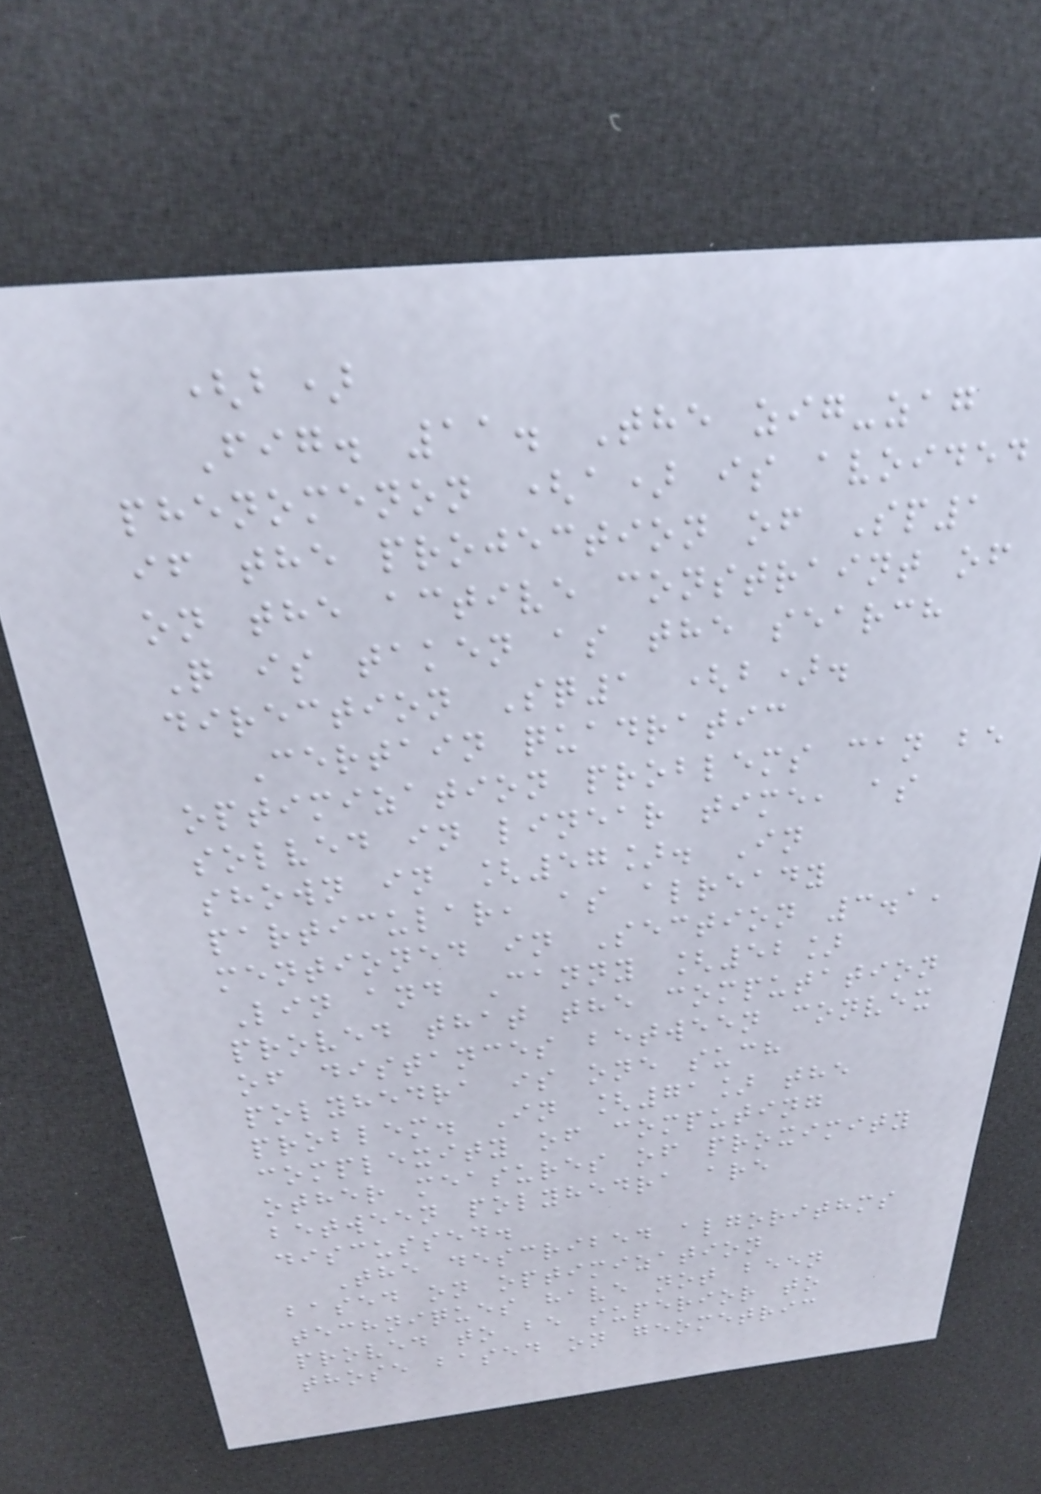(b)
Fig. 11. The zig-zag
phenomenon (a) is avoided
if the projection of Sp1
on the active constraint of
Q is taken as the search
direction Sq1 (b).
Certain quadratic
optimization problems can be
solved in linear time, as
shown in [57]. In
particular, as already
mentioned in Section 3.1,
Lin and Canny [52]
proved that the computation
of distances between convex
polyhedra is one such
problem. In [71] the
complexity of computing
other measures of proximity
between polyhedra are
discussed.
The described algorithms
based on optimization
techniques have not been
proved to be superior to
those based on geometric
